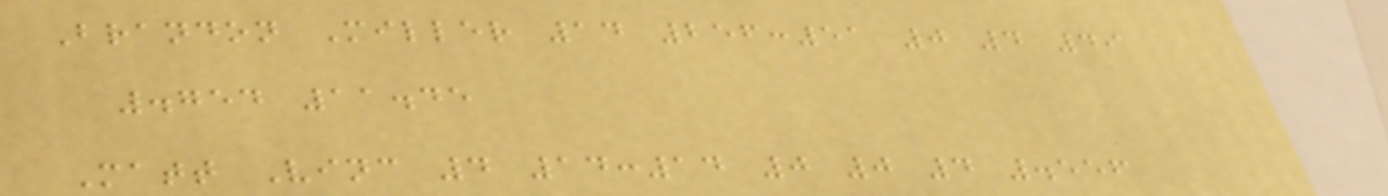Brandon Miller 14 256:51 0 4 49
.754 11.45
Matt Vinc 4 14:14 0 0 4 .556
